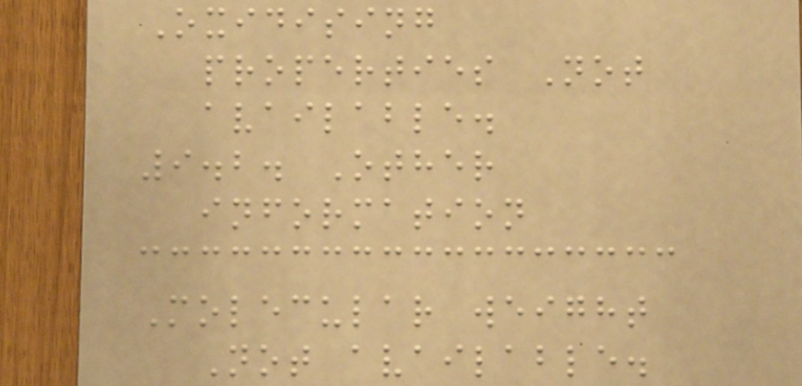Oxidising
properties Not
available.
9.2. Other
information
Molecular weight
Not available.
